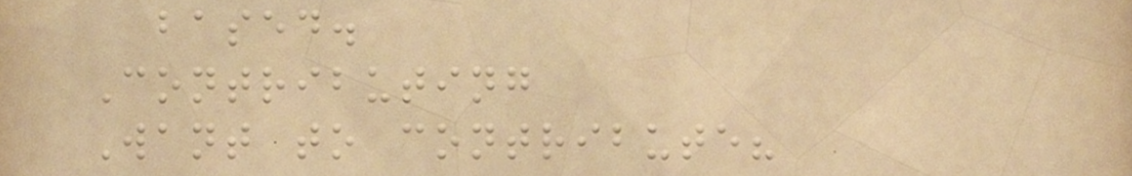based.
Contributing
Want to contribute?
